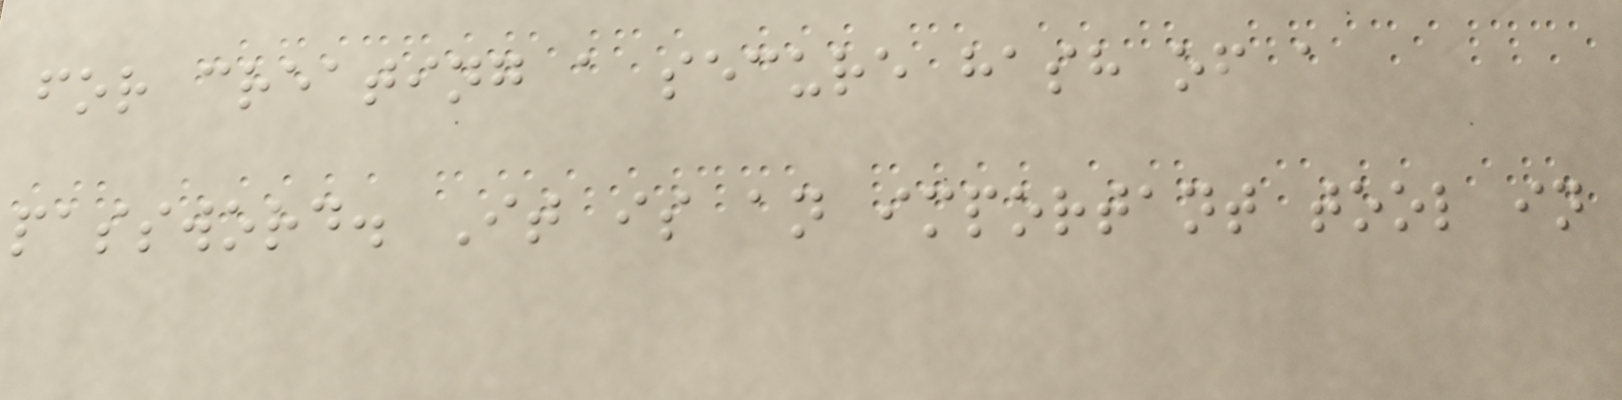for creating a secure hash of a
password. It is an important tool in
